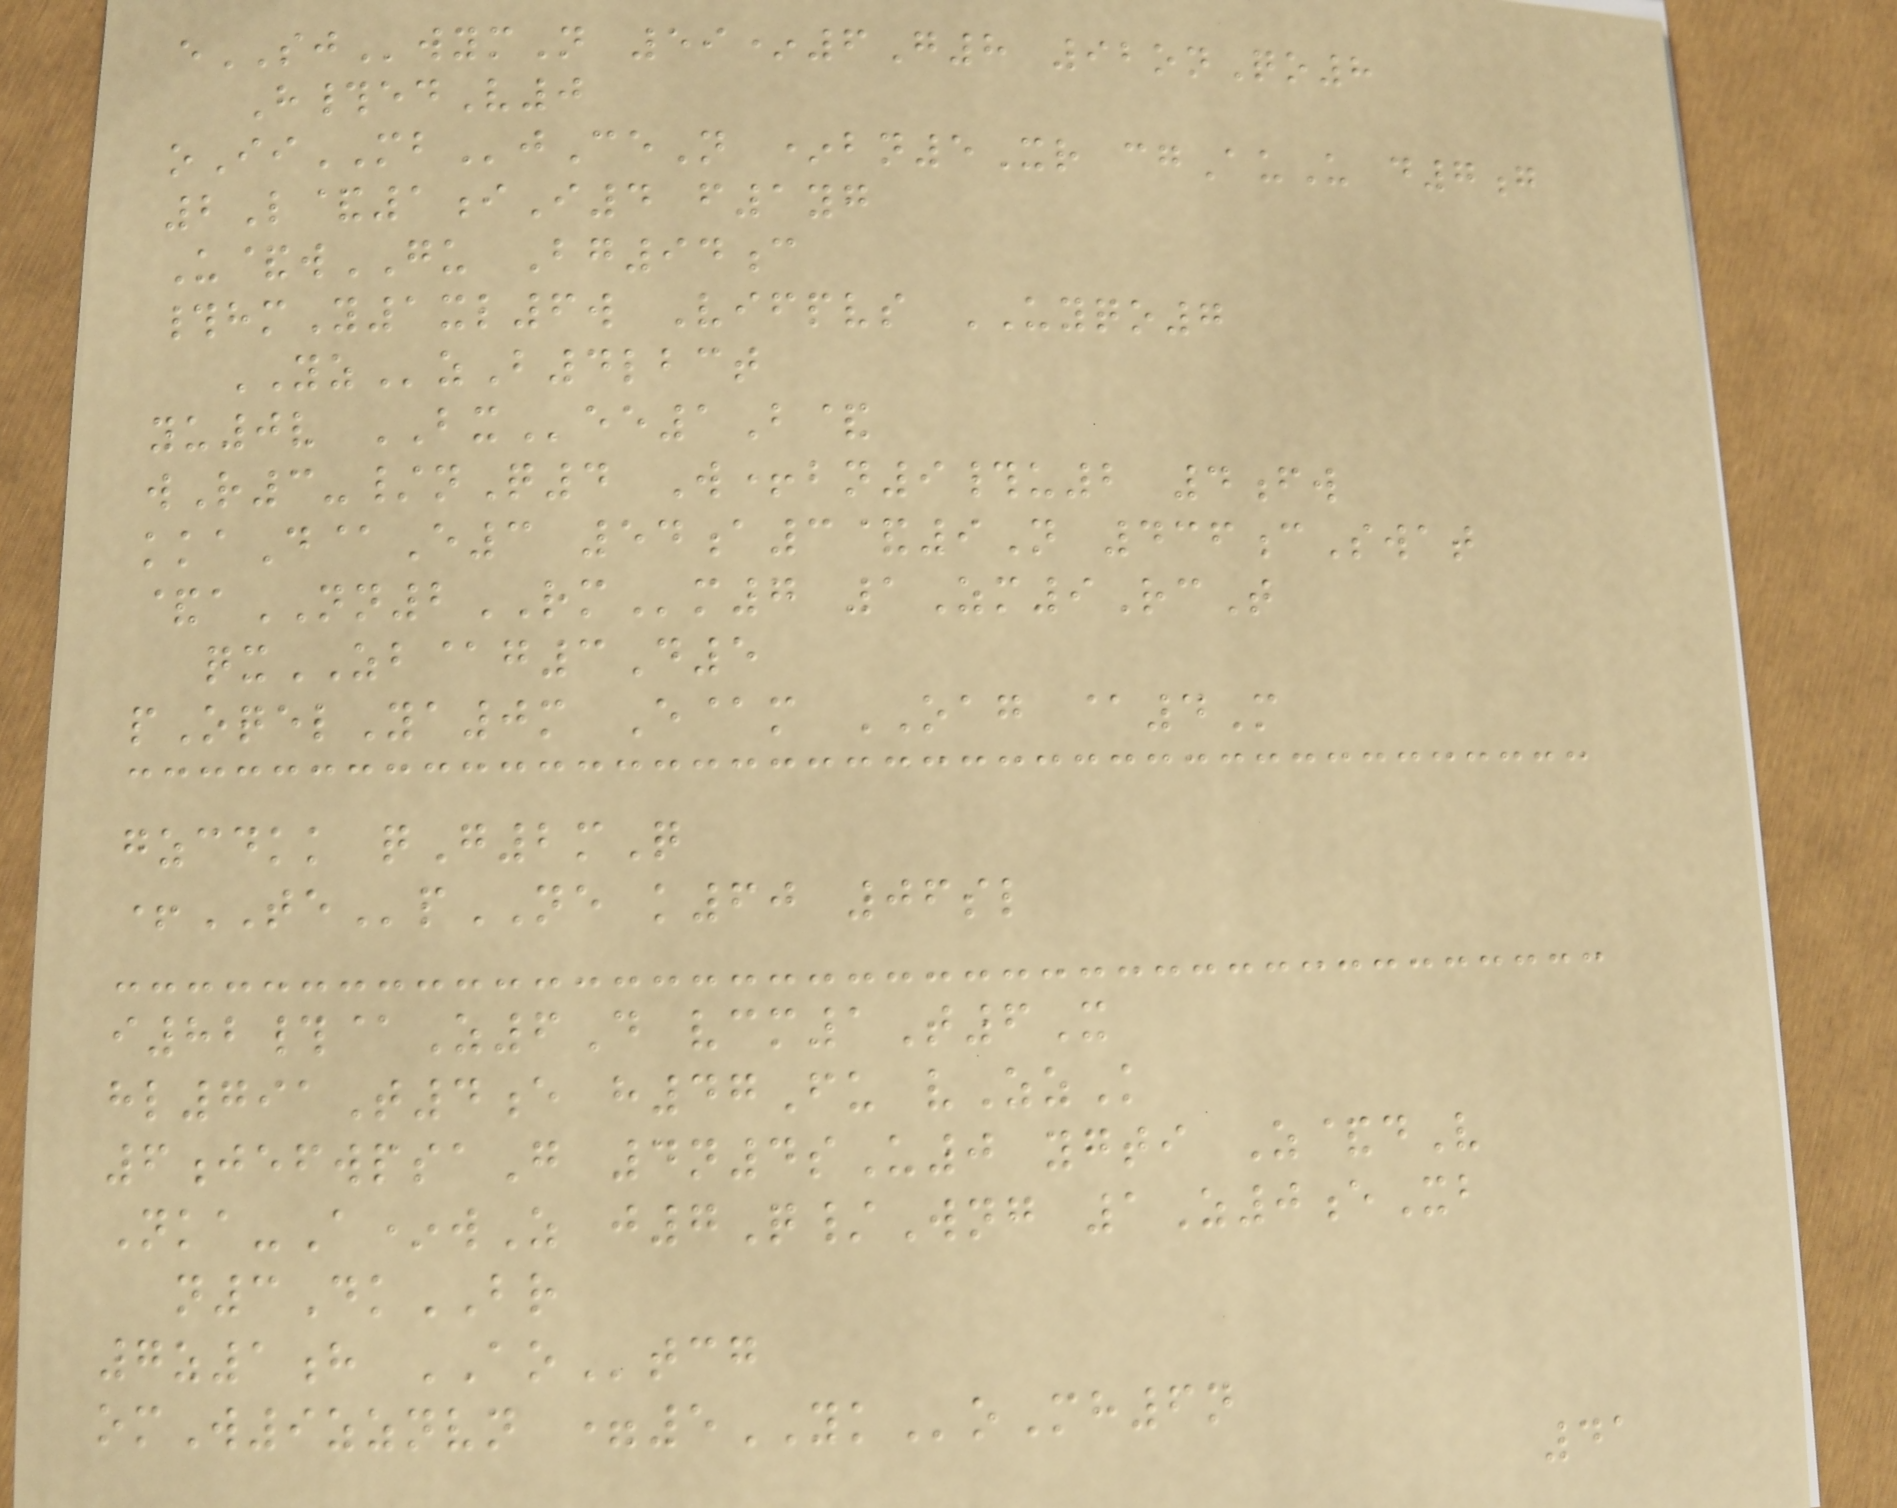eSJwymN 59*6G8 92onQo8
H#edV0
oIiMBjCeN *bn5Xr cgAuU d7g
2L&1iI4 f1yg
U&wGU Bg94c
#hmY1xl6w Vifpvs UYQO7
YZzB4lbct
yu0v BXee1B&
wR3-/nQ4 W+bn9#u2 4fw
kkaD@E3 54a3&9N 436cSwat
&aNN2RMm7 1Zm9RcT
qxZB@g3D5
pOqelYa0m E@m OAG @4M
gzcdkk qG2mQ
+TEpNE k60 06sl
i82#@Z6D vcm1T6X
hl791T4e h47Fu vZzK
6jefwpsaG 4n4sU0 ygti Z&dV
Nka-A*wZ j7Q/Wng 1Z0eXb
n3DkBR
7z1h AOtcg
omW9zznvn =5YKoMh6n
41
